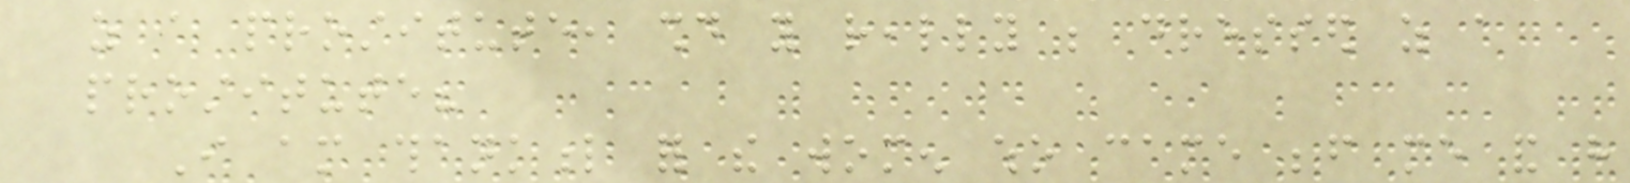as a prostitute, should you really be dressed as a
prostitute?
I am thankful for the women who came before me and have
